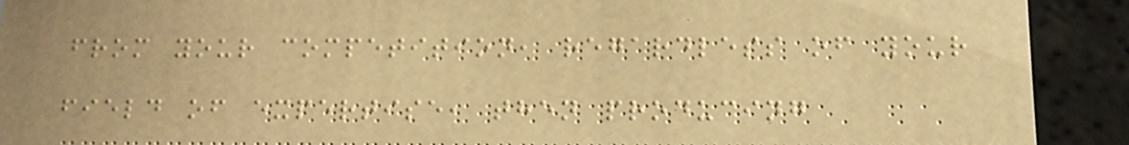from your competition, regardless of your
field of expertise, then producing
